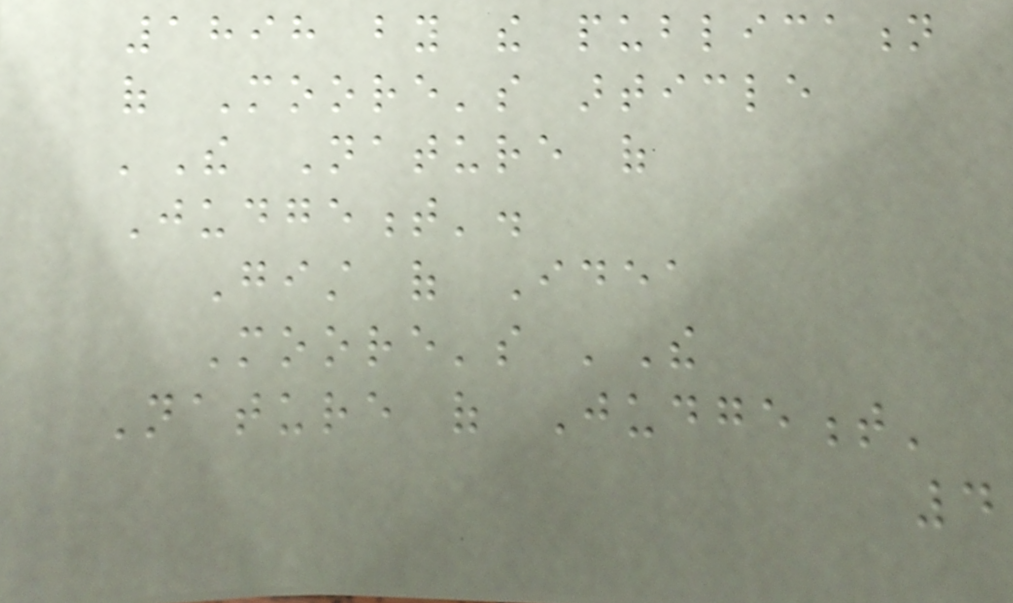1898 by the publication
of Moore's article
'The Nature of
Judgement'.
Gist of Idea
Moore's 'The
Nature of Judgement'
4
